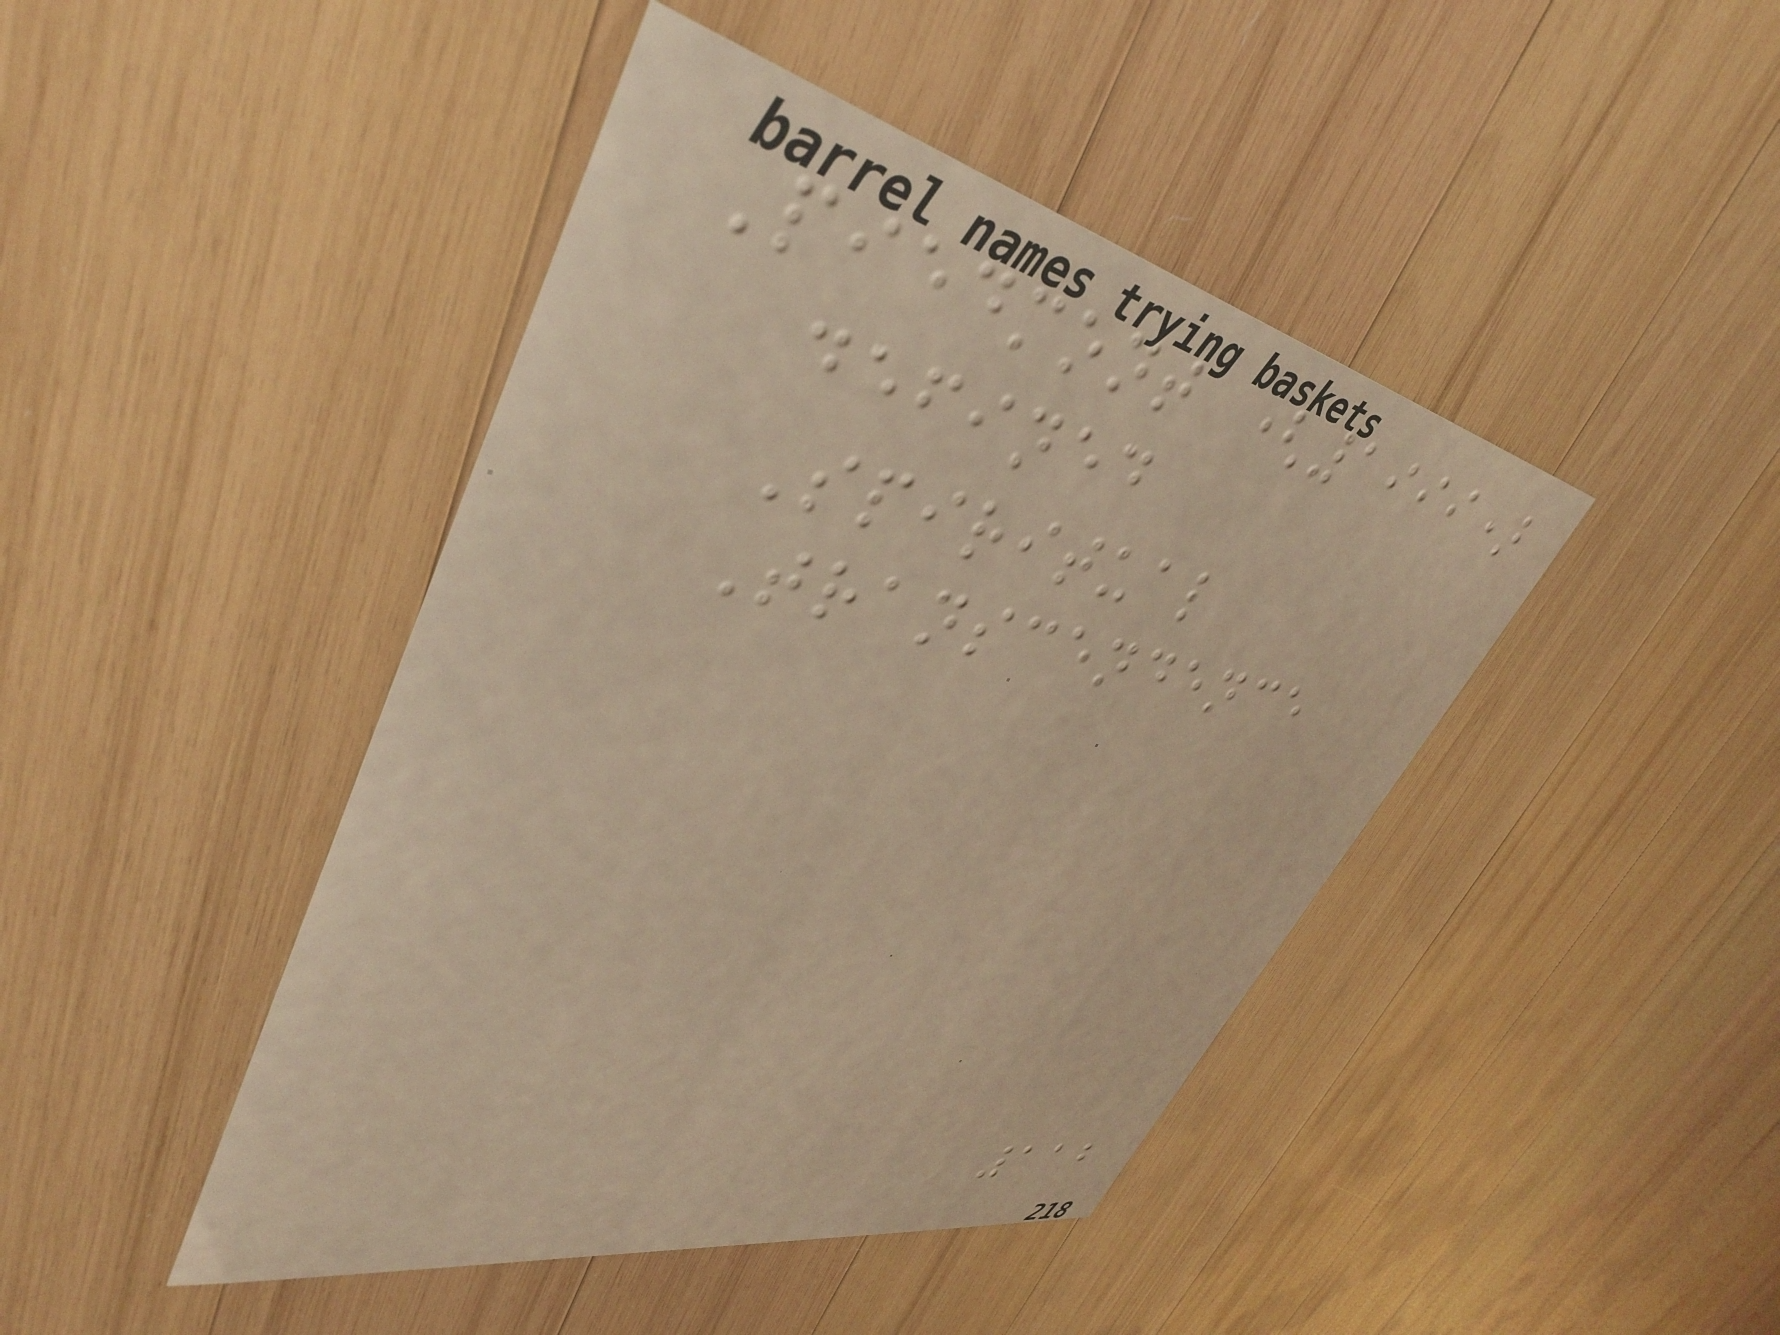Piedmont (1999)
defined
Spiritual
Transcendence
112
